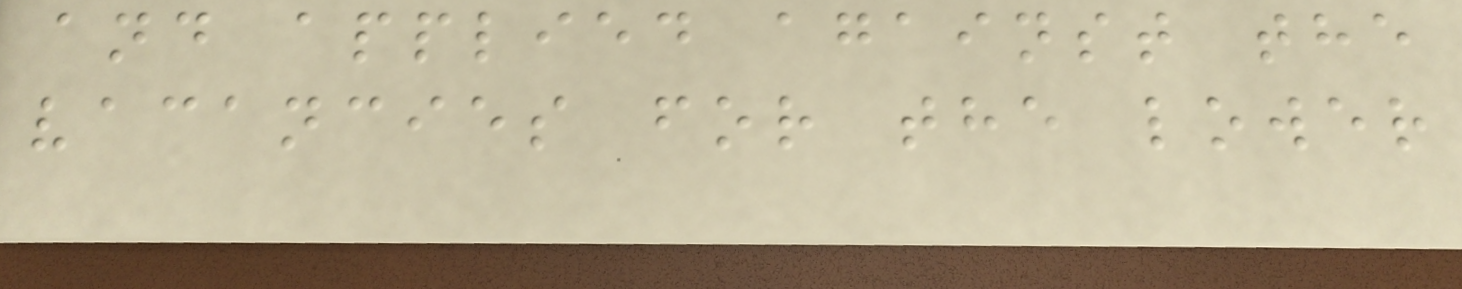and applied against the
vacancies for the lower
